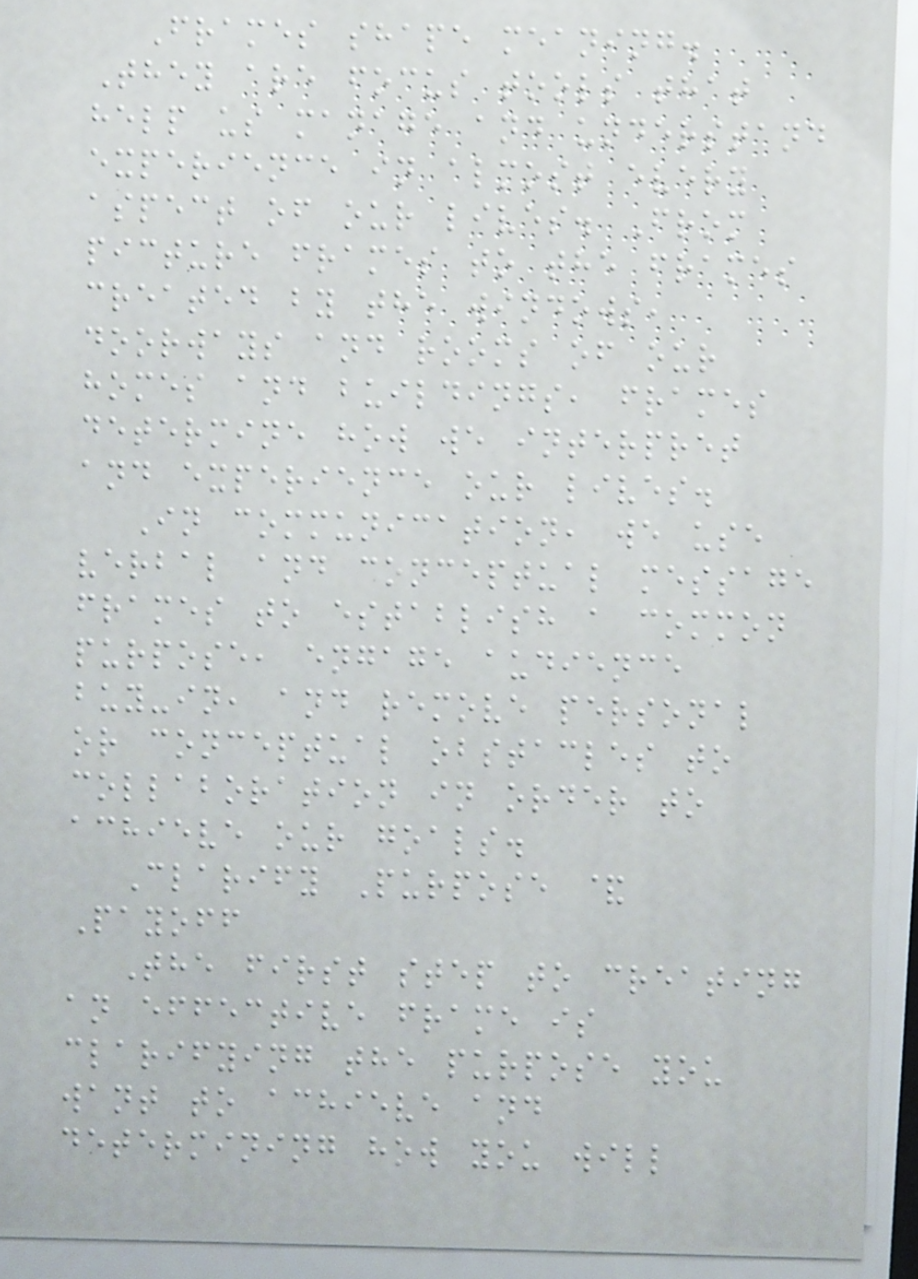Frames shape meaning.
They are focus tools that
help us manage and understand
experience in almost every
aspect of our lives. From
picture frames to the frames
created by the windows,
doorways and rooms of our
homes and buildings, frames
determine how we interpret
and experience our lives.
In communication, we use
verbal and conceptual message
frames to establish a common
purpose, engage audience
buy-in, and remove personal
or conceptual obstacles to
collaboration in order to
achieve our goals.
Clarify Purpose &
Payoff
The first step to creating
an effective frame is
clarifying the purpose you
want to achieve and
determining how you will
